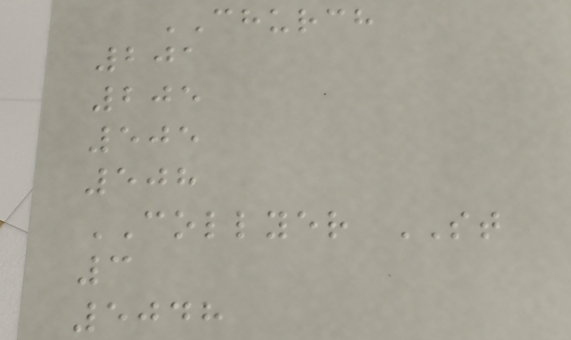CHURCH
201
205
505
508
COLLYER ST
3
5048
